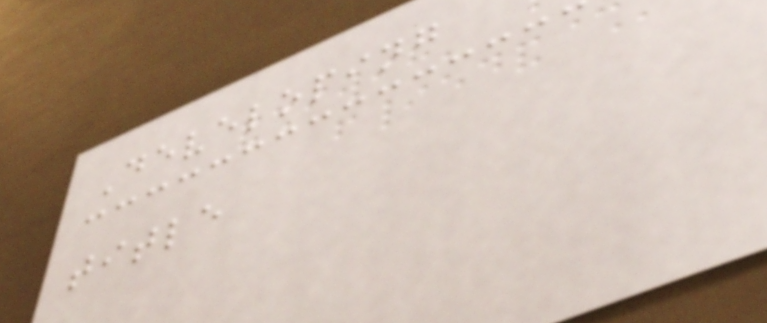Developing
title
